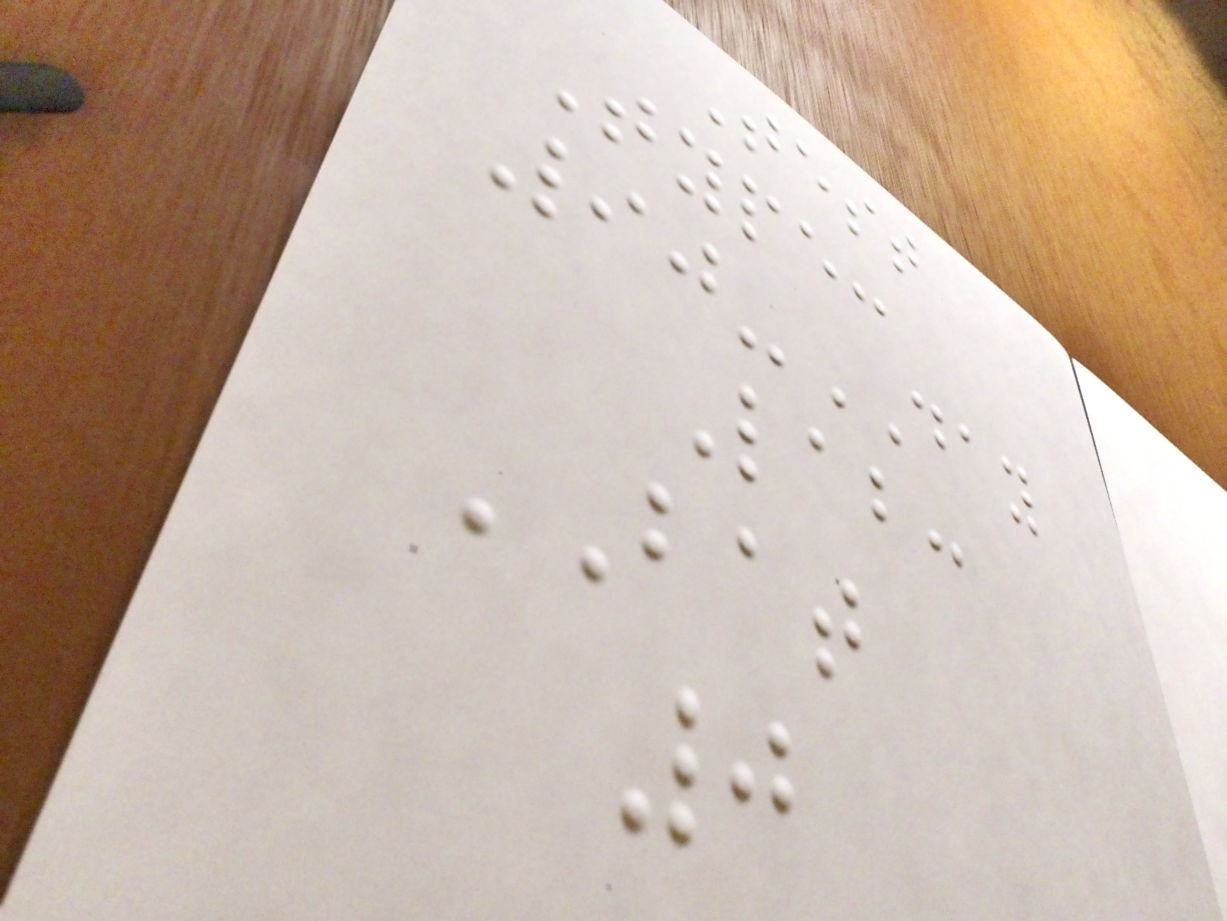Test
Type:
90-DAY
Lab:
BAT
0
